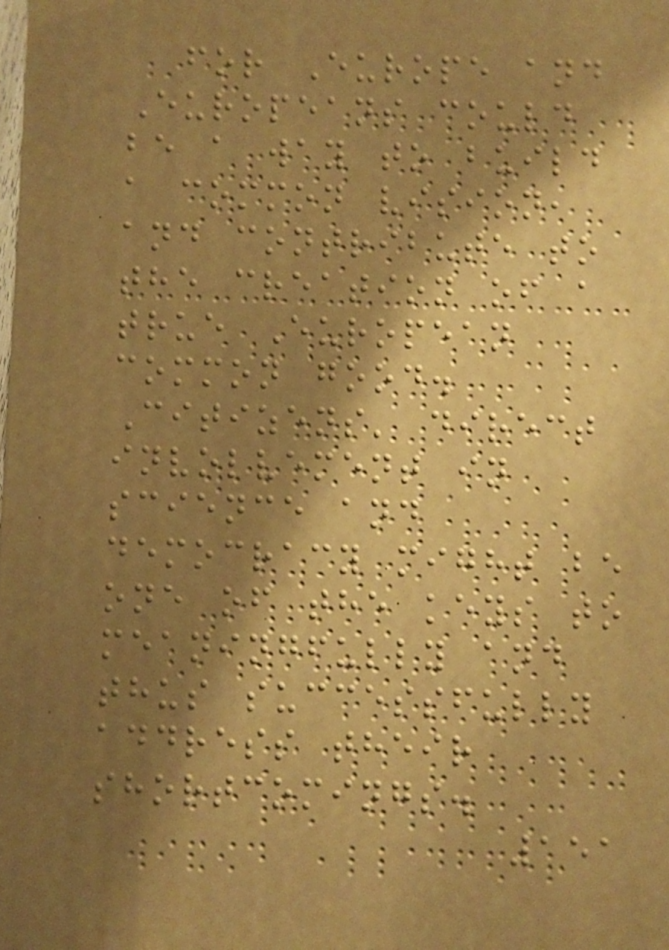for Europe and
Europeans could
be a way to build
a common vision,
and contribute to
the creation of a
true European
common good.
Citizens' direct
involvement in
science and
democracy might be
one of the keys to
meaningfully and
thus successfully
address their
shortcomings.
151
